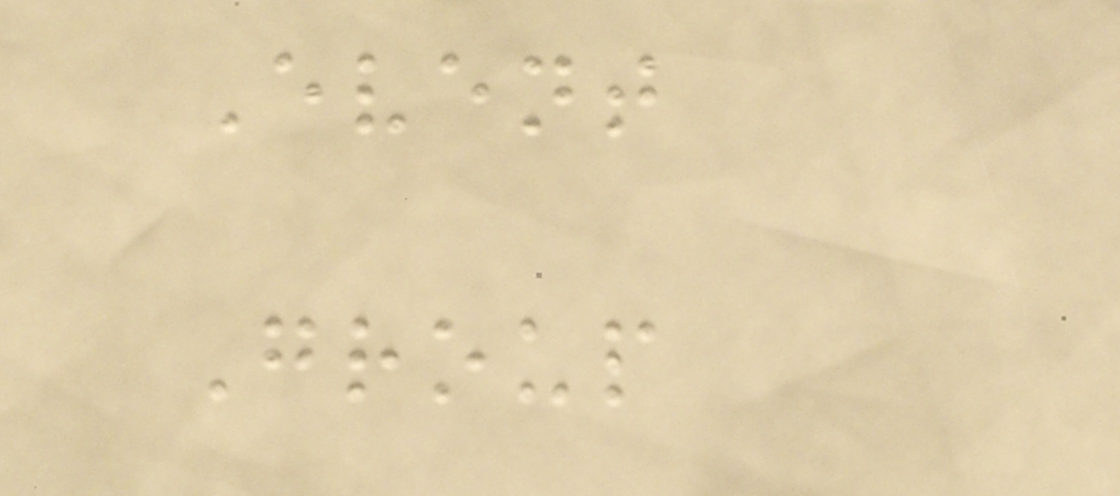Event
Group
